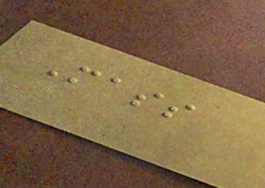Mass
